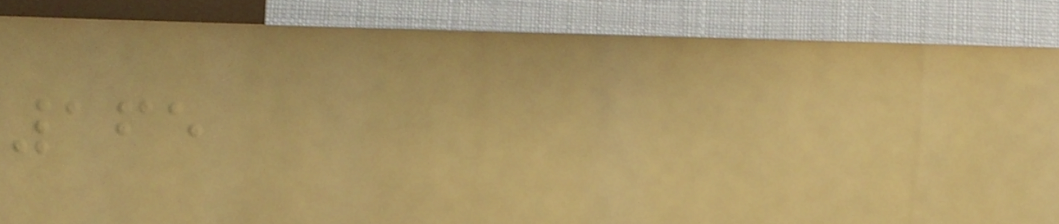165
